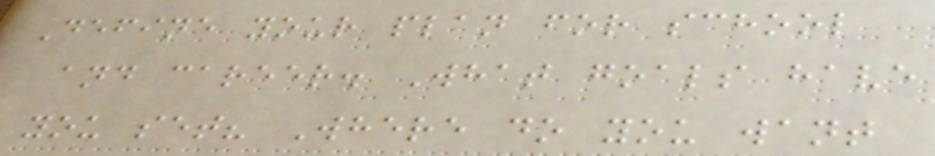Define your plan for school
and career. What goals have
you set? Where do you want
